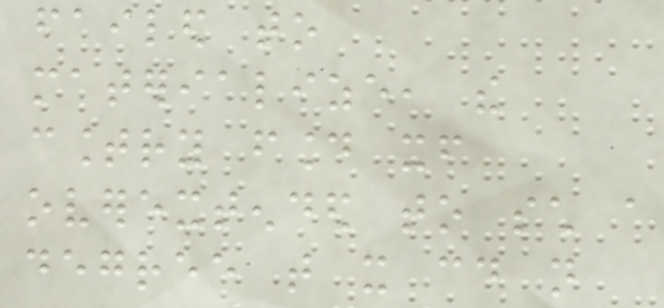failed to
materialize, the
country found itself
overextended to such a
degree that it could not
